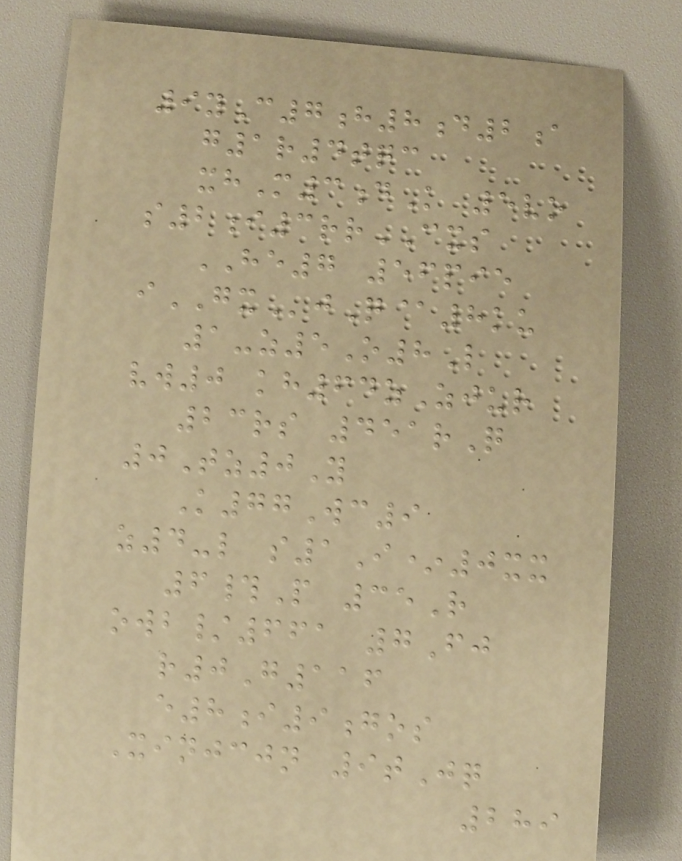9yC7h8d2a
g1r4tqc
xhM3dK 5vo
s2i3rrCXS
HE7 56pie
iGXjQ@8ku
1-z5O8L
vw0 kh64zZjur
23rs 451rQ
0Tz0Y
K77Wc9
z4-l s1I*0xx
6#P 35R
owb/661 7Fj
r0G116
e8i9gos
Xinjcjn 9tJq
289
